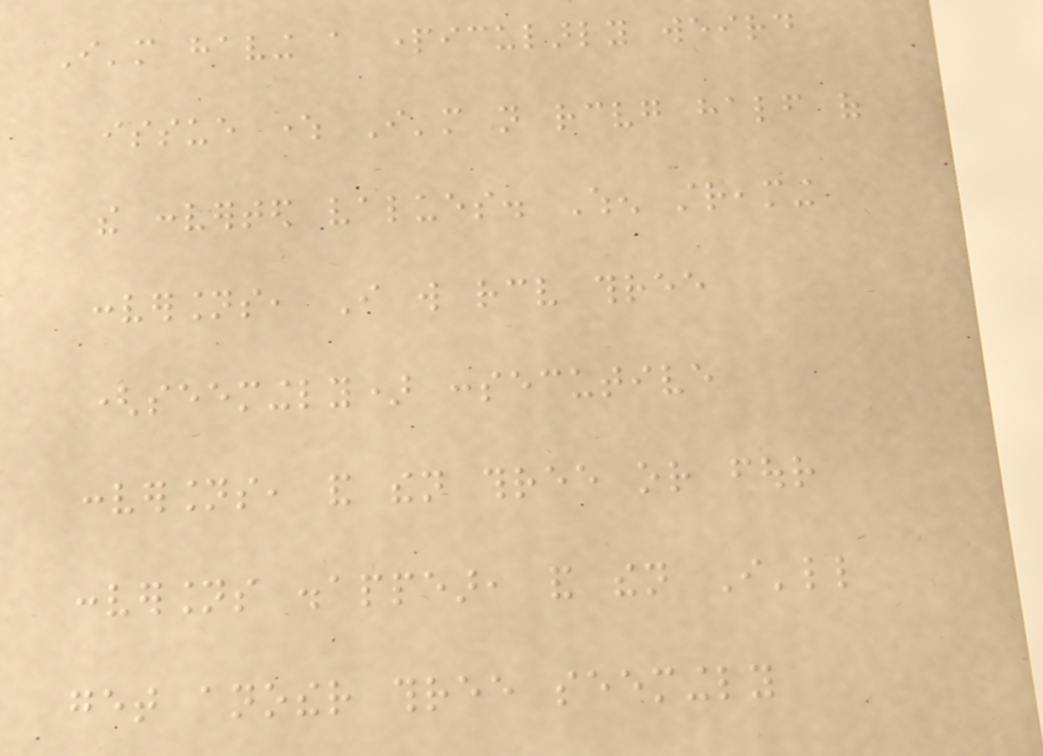I'm having a particularly weird
issue where I'm not receiving half of
the converted values. When streaming
conversions, I will receive three
(seemingly) consecutive
conversions, and then three or four
conversions disappear, and then I'll
get another three seemingly
